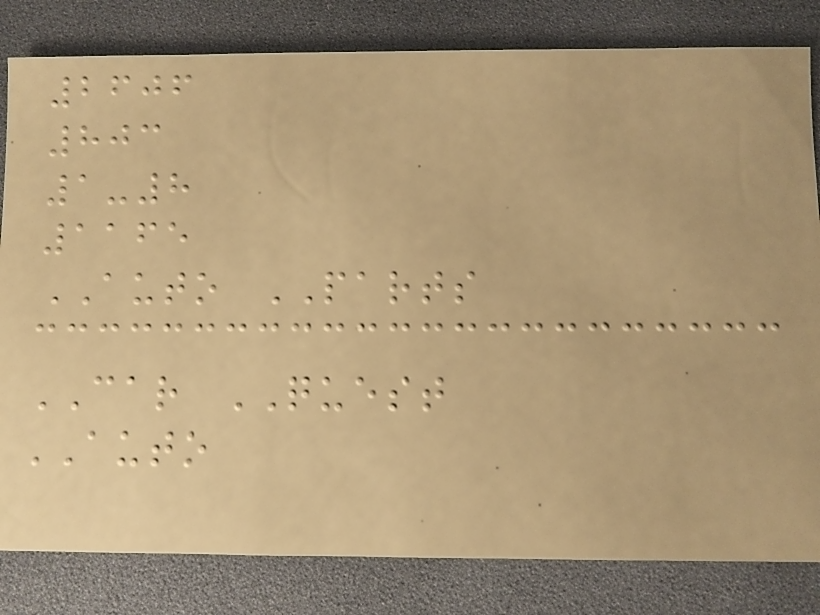2606
803
1-8
1165
AUTO PARTS
CAR QUEST
AUTO
